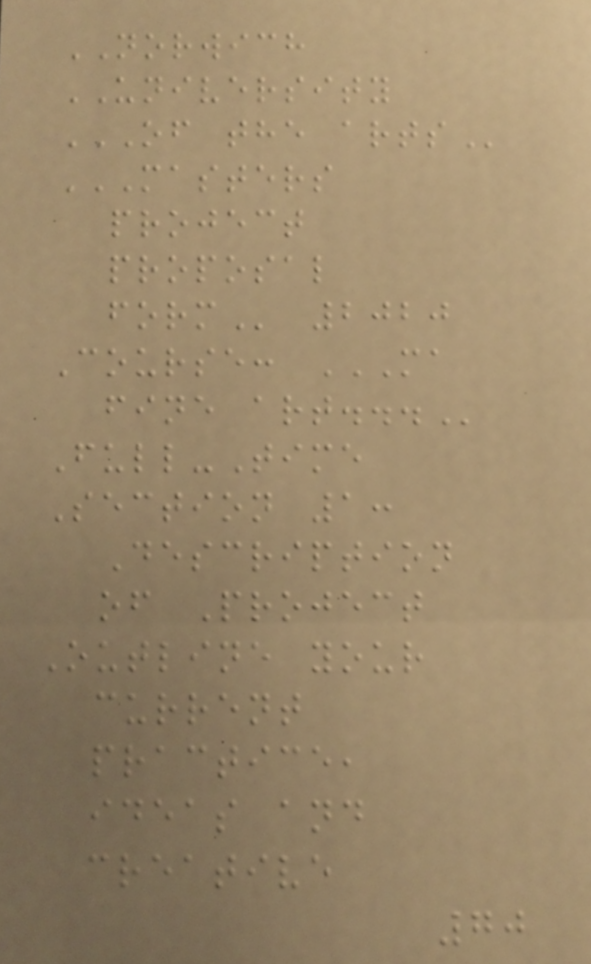NORWICH
UNIVERSITY
OF THE ARTS
MASTERS
PROJECT
PROPOSAL
FORM 2020
Course: MA
FINE ART...
Full-Time
Section 1:
Description
of Project
Outline your
current
practice,
ideas and
creative
70
